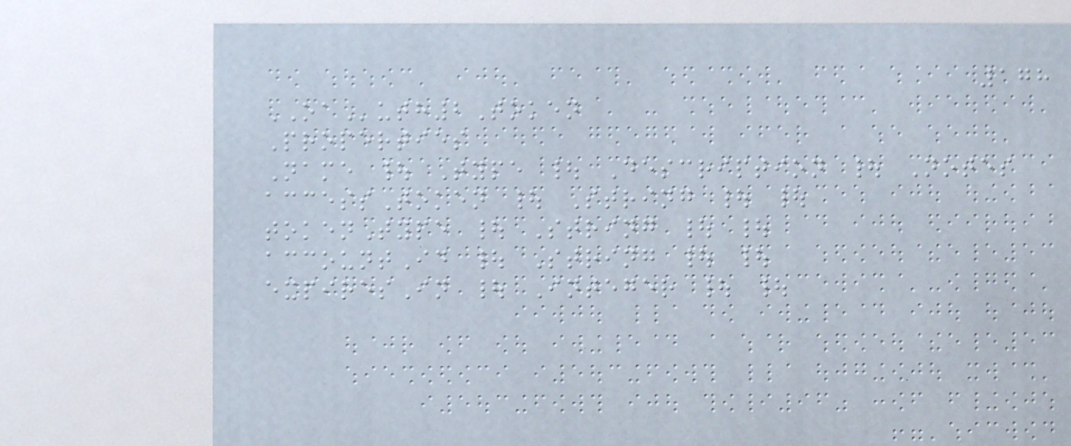178
OAuth2Token
Properties
Name | Type | Description | Notes
accessToken | String | |
tokenType | String | |
accountId | String | |
expiresIn | Integer | |
